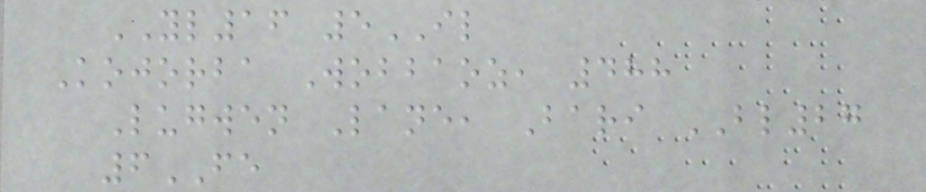YL16 5IL
Kojorba Wobbaoz, 488
Lugwen Lane, Bari BL27
6FE
